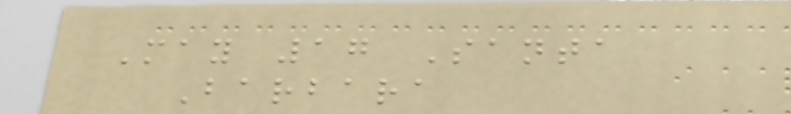May 17 Santa
Barbara
